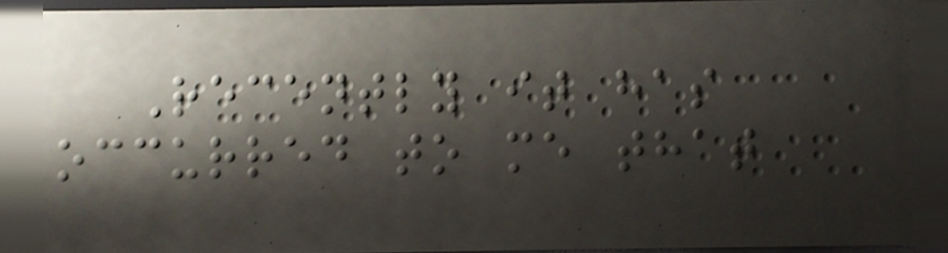Recently it has
occurred to me that
